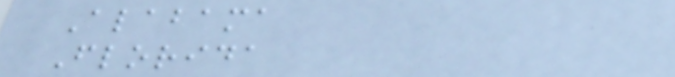Alabama
Florida
